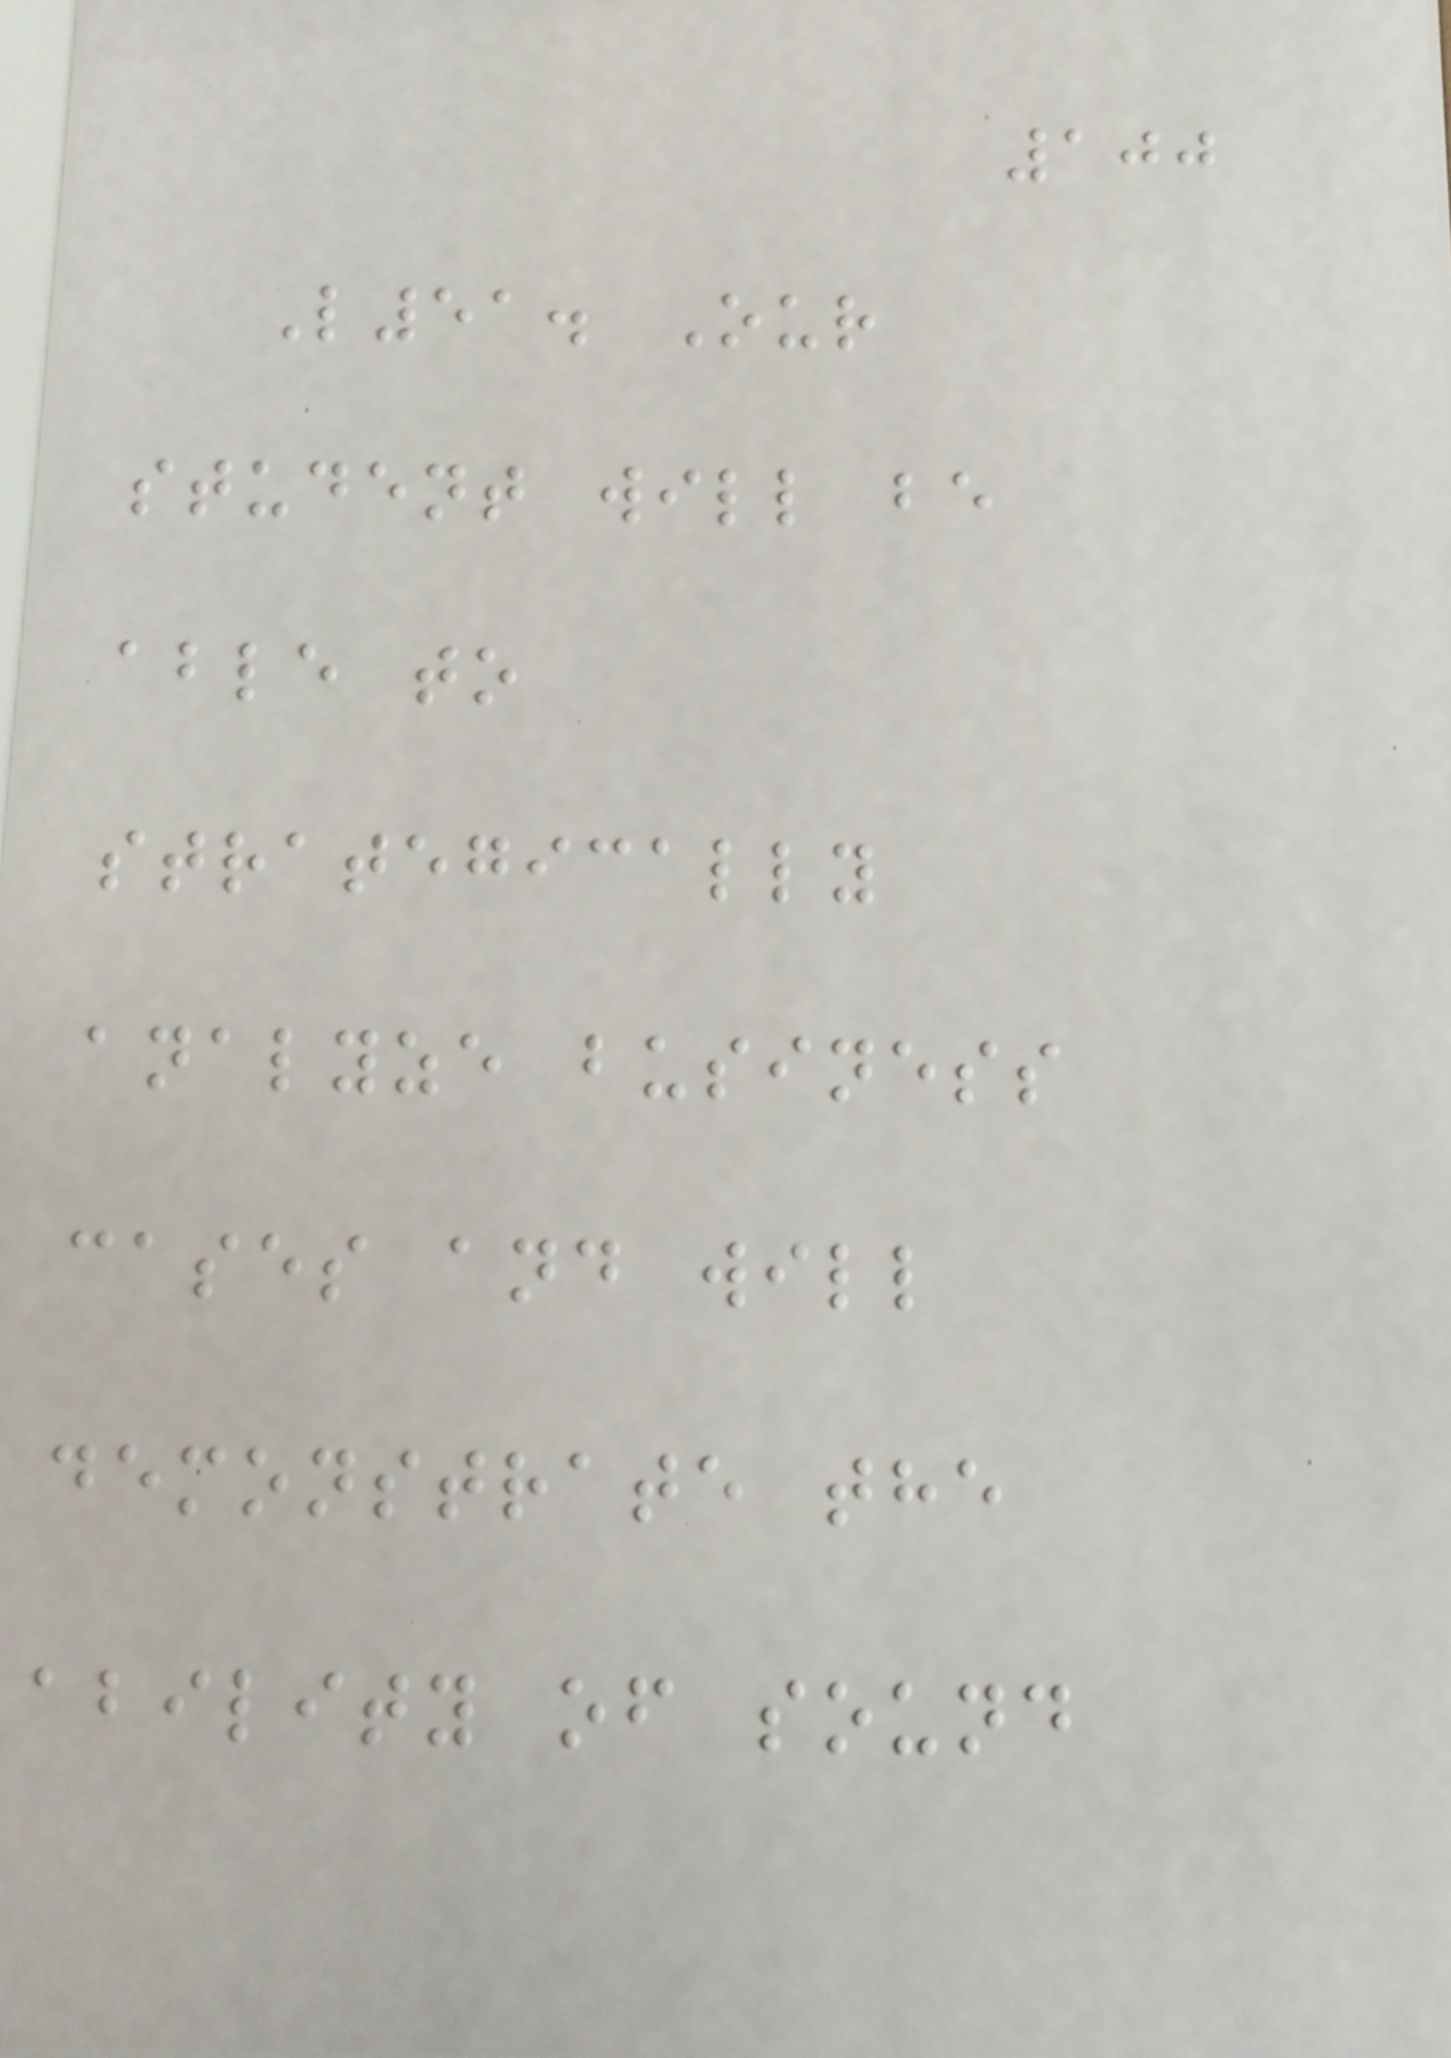100
L51. Our
student will be
able to
strategically
analyze business
cases and will
demonstrate the
ability of sound
